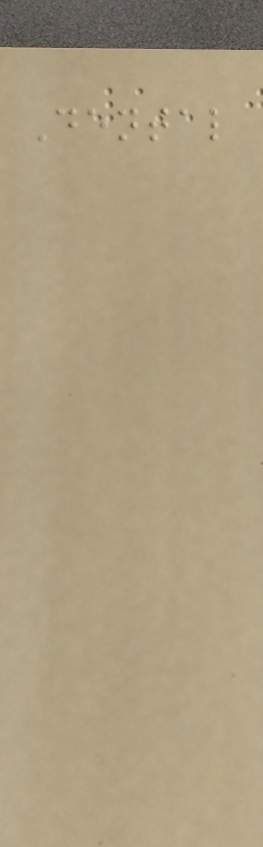Dental
